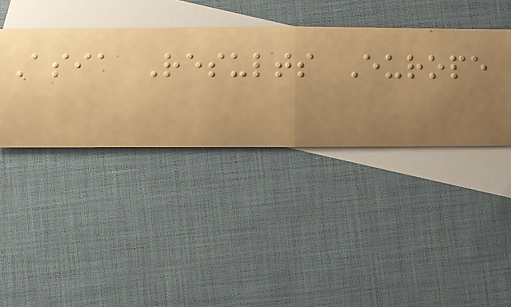Asia Results Europe
